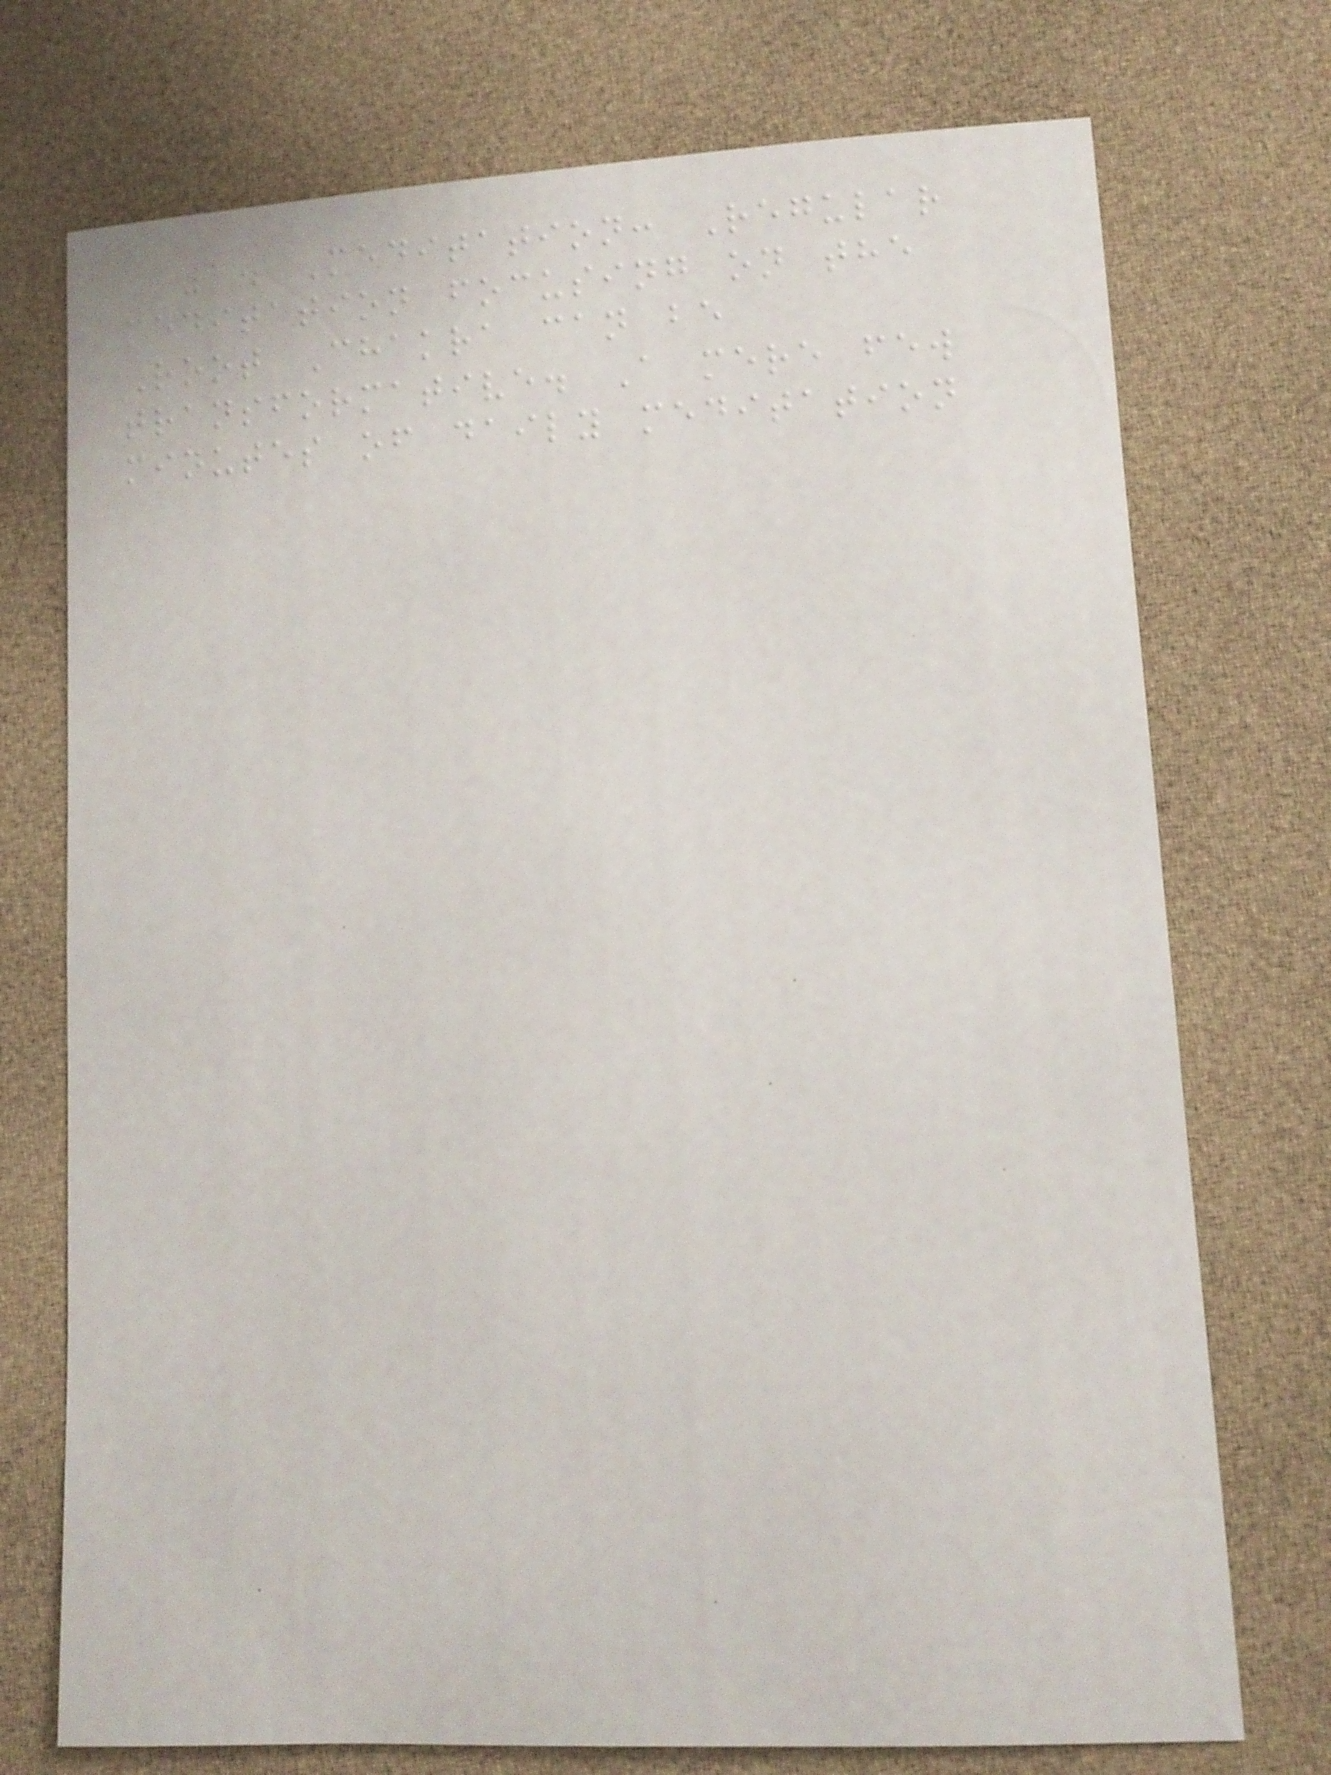1. Meditation: Regular
meditation focusing on the
Root Chakra can be
transformative. A mere few
minutes of daily meditation
